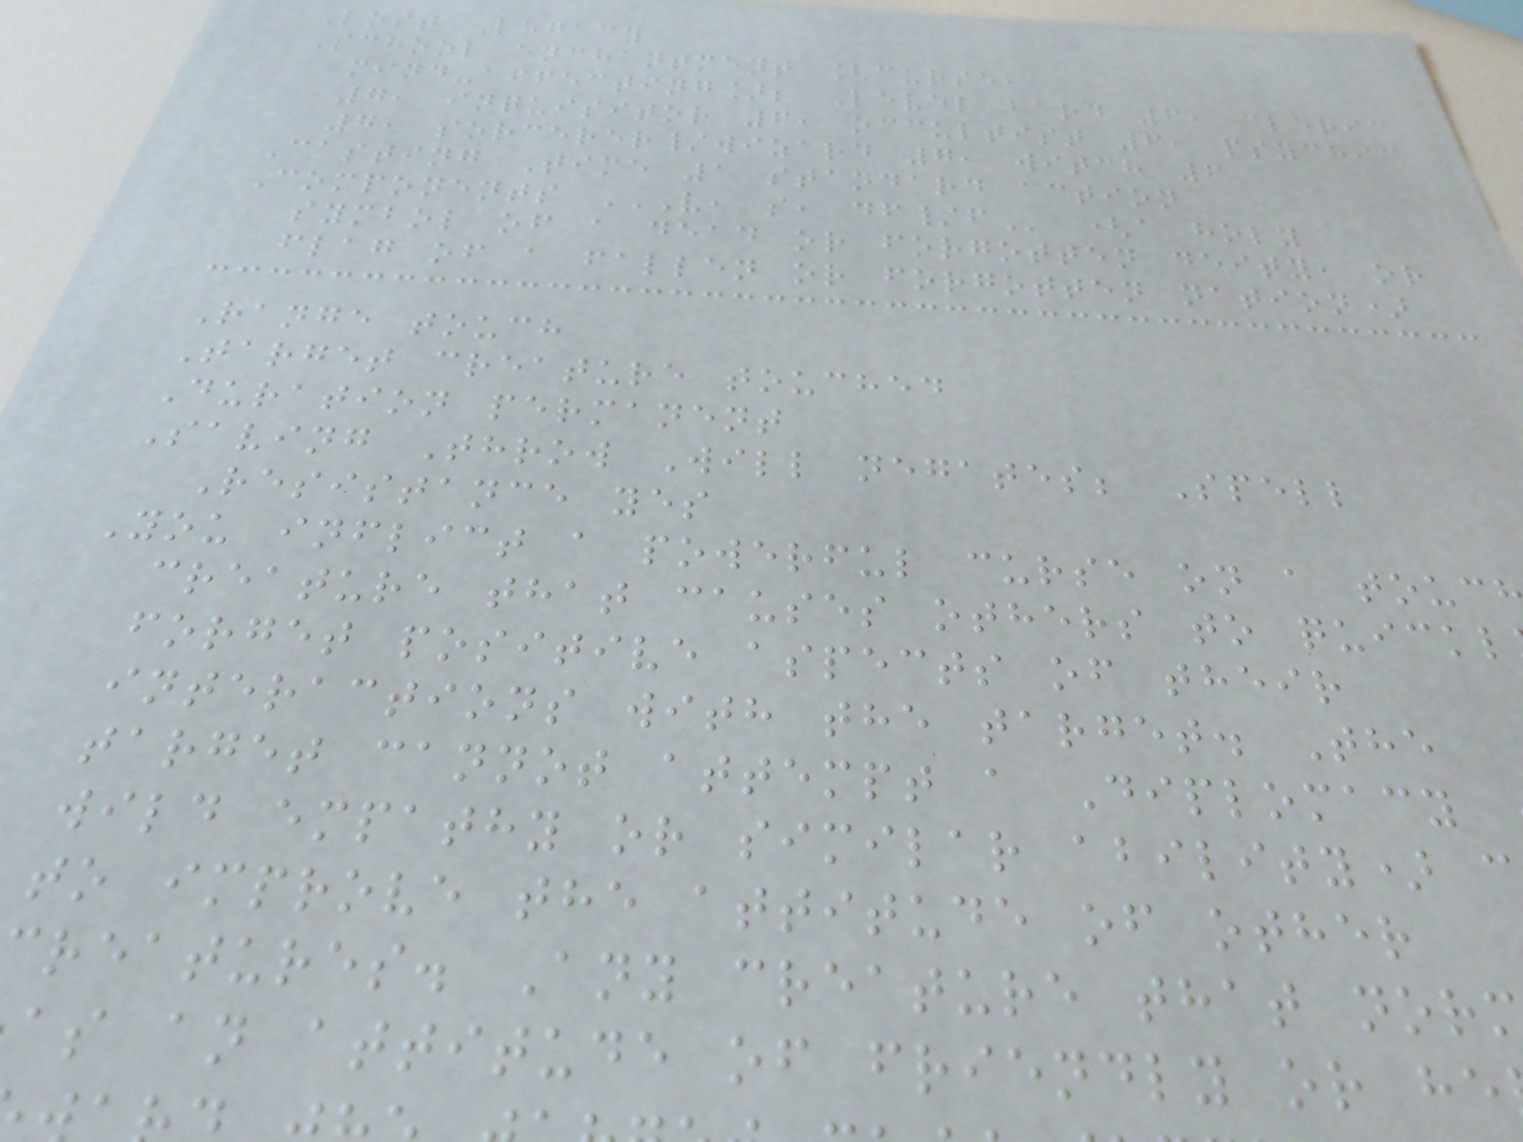Lost Legacy
School enchantment [curse,
mind-affecting]; Level bard 6, cleric
7, inquisitor 6, occultist 6, psychic
7, sorcerer/wizard 7, witch 6
Casting Time 1 standard action
Components V, S, DF/F (a holy
symbol of a dead or forgotten deity, or
flag of a fallen or forgotten nation)
Range touch
Target creature touched
Duration permanent
Saving Throw Will negates; Spell
Resistance yes
You inflict a powerful curse on a touc
creature that causes others to quickl
forget positive aspects of their
interactions with the target. The
target cannot attempt a Diplomacy
wild empathy or similar ability) c
to improve the attitude of other
reatures. Any creature that nor
as an attitude of friendly or he
